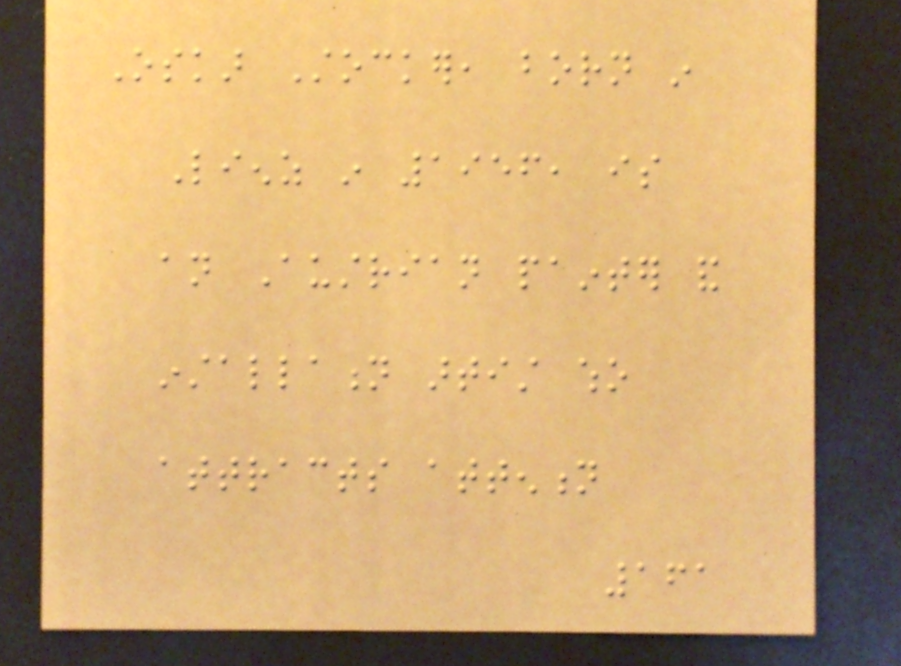Oskar Stocker, born in
Lienz in 1956, is
an Austrian painter and
installation artist who
attracts attention
161
